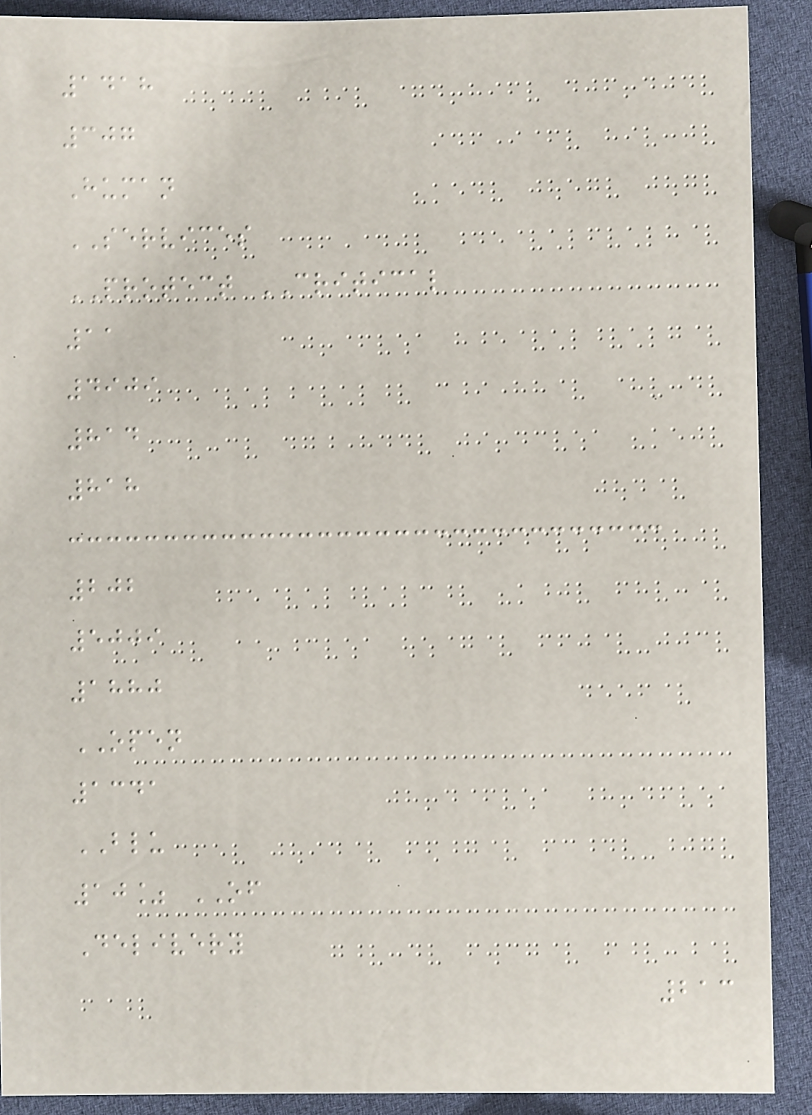1418
307
Human
SERVICES
PROTECT CRITICAL
11
4909
814
818
202
5009
1880
OPEN
1341
BLU
10% OF
Delivery
213
